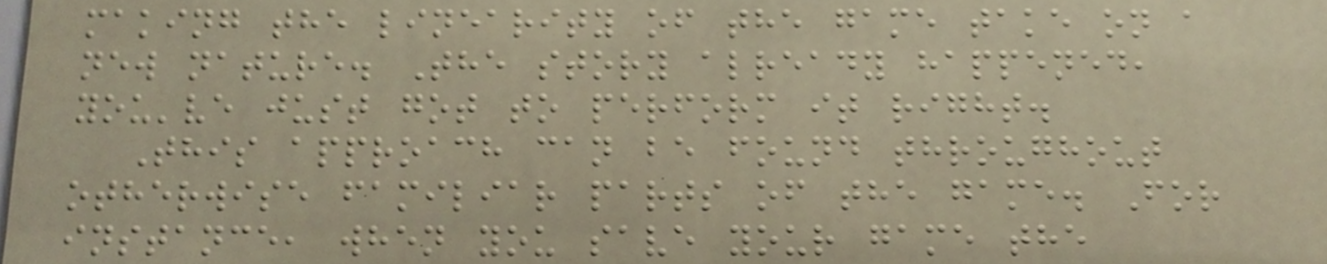making the linearity of the game take on a
new nature. The story already happened,
you've just got to perform it right.
This approach can be found throughout
otherwise familiar parts of the game. For
instance, when you save your game the
